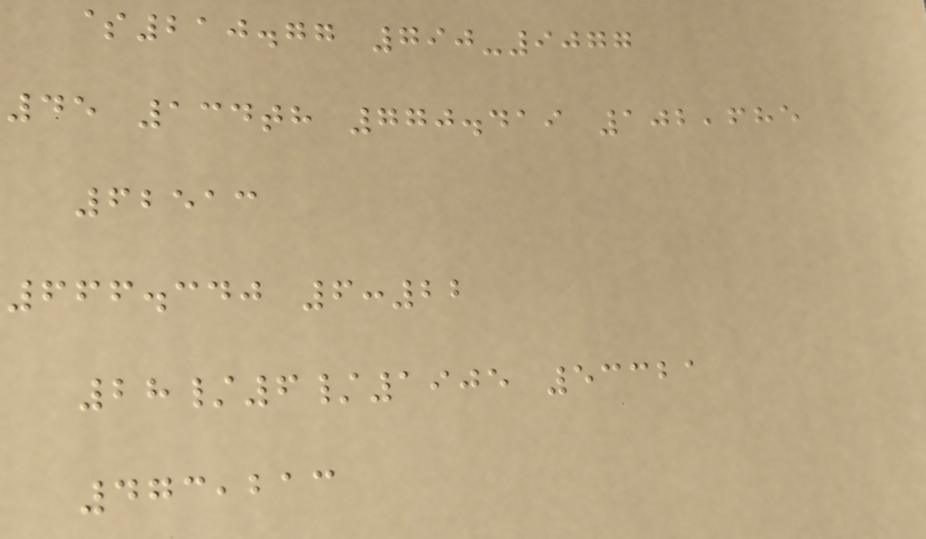$210.77 790-9077
45 134th 770.419 102,685
62513
666.340 6:22
28/6/1905 53321
473,213
